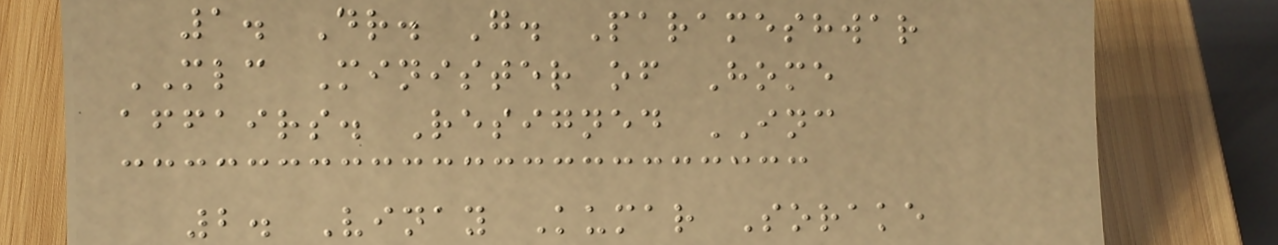1. Dr. G. Parameshwar
MLC Minister of Home
affairs. Resigned INC
2. Vinay Kumar Sorake
